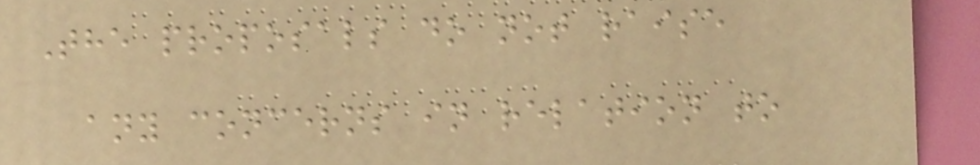The proposals do not raise
any concerns in relation to
